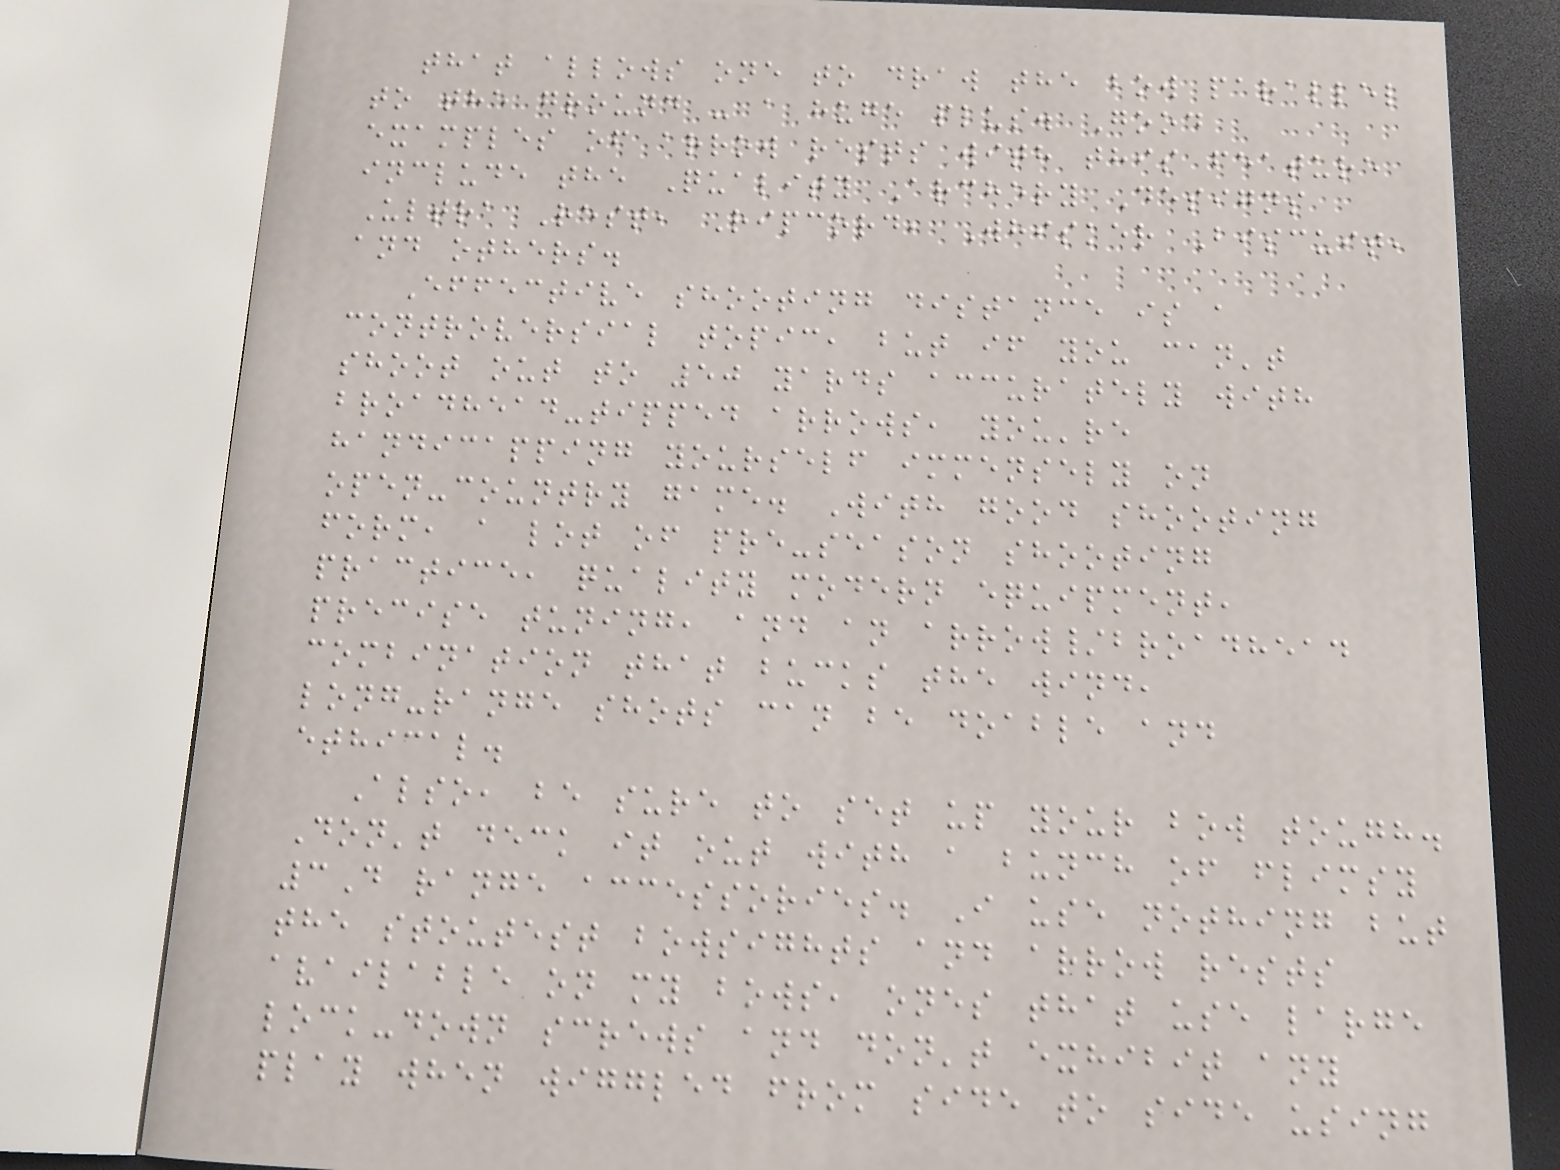that allows one to draw the bow parallel
to the ground - a huge plus. Good
examples of arrow rests with this feature
include the Quality Archery Designs
Ultra Rest, Ripcord, Whisker Biscuit,
and others.
Effective shooting distance is a
controversial topic, but if you can't
shoot out to 50 yards accurately with
broadhead-tipped arrows, you're
handicapping yourself immensely on
open-country game. With good shooting
form, a lot of pre-season shooting
practice, quality modern equipment,
precise tuning, and an arrow/broadhead
combination that bucks the wind,
long-range shots can be doable and
ethical.
Also, be sure to set up your bow tough.
Don't deck it out with a bunch of flimsy
3D range accessories. I use nothing but
the stoutest bowsights and arrow rests
available on my bows, ones that use large
lock-down screws and don't exhibit any
play when wiggled from side to side using
